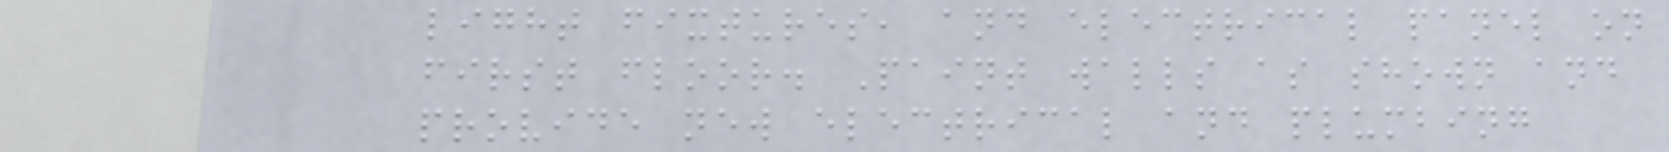light fixtures, and electrical panel on
first floor. Paint walls as shown and
provide new electrical and plumbing
